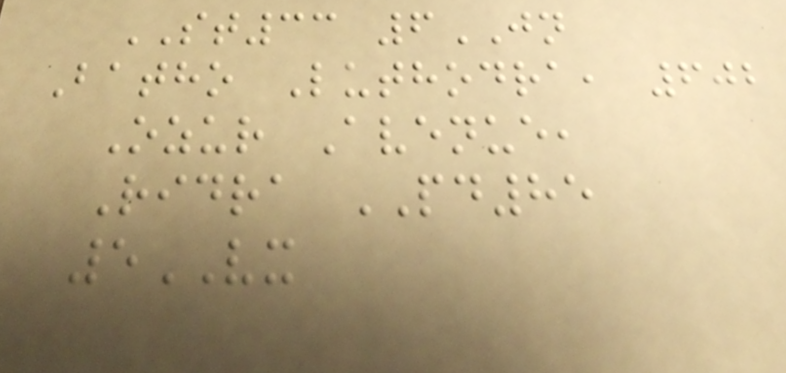ST33 6JN
Batho Luthodra, 602
Ozur Avenue,
Ridra PD85
5VX
